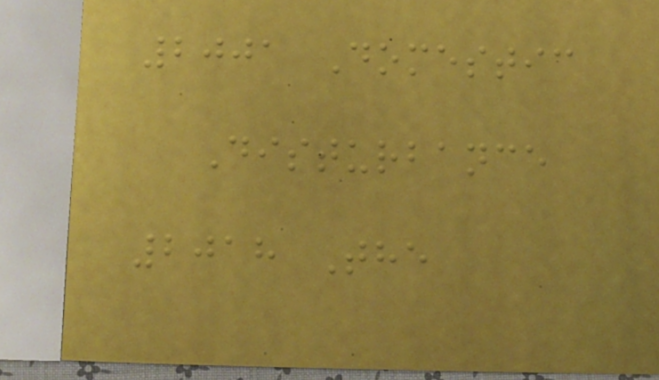2001 Domestic
Disturbance
2018 The
